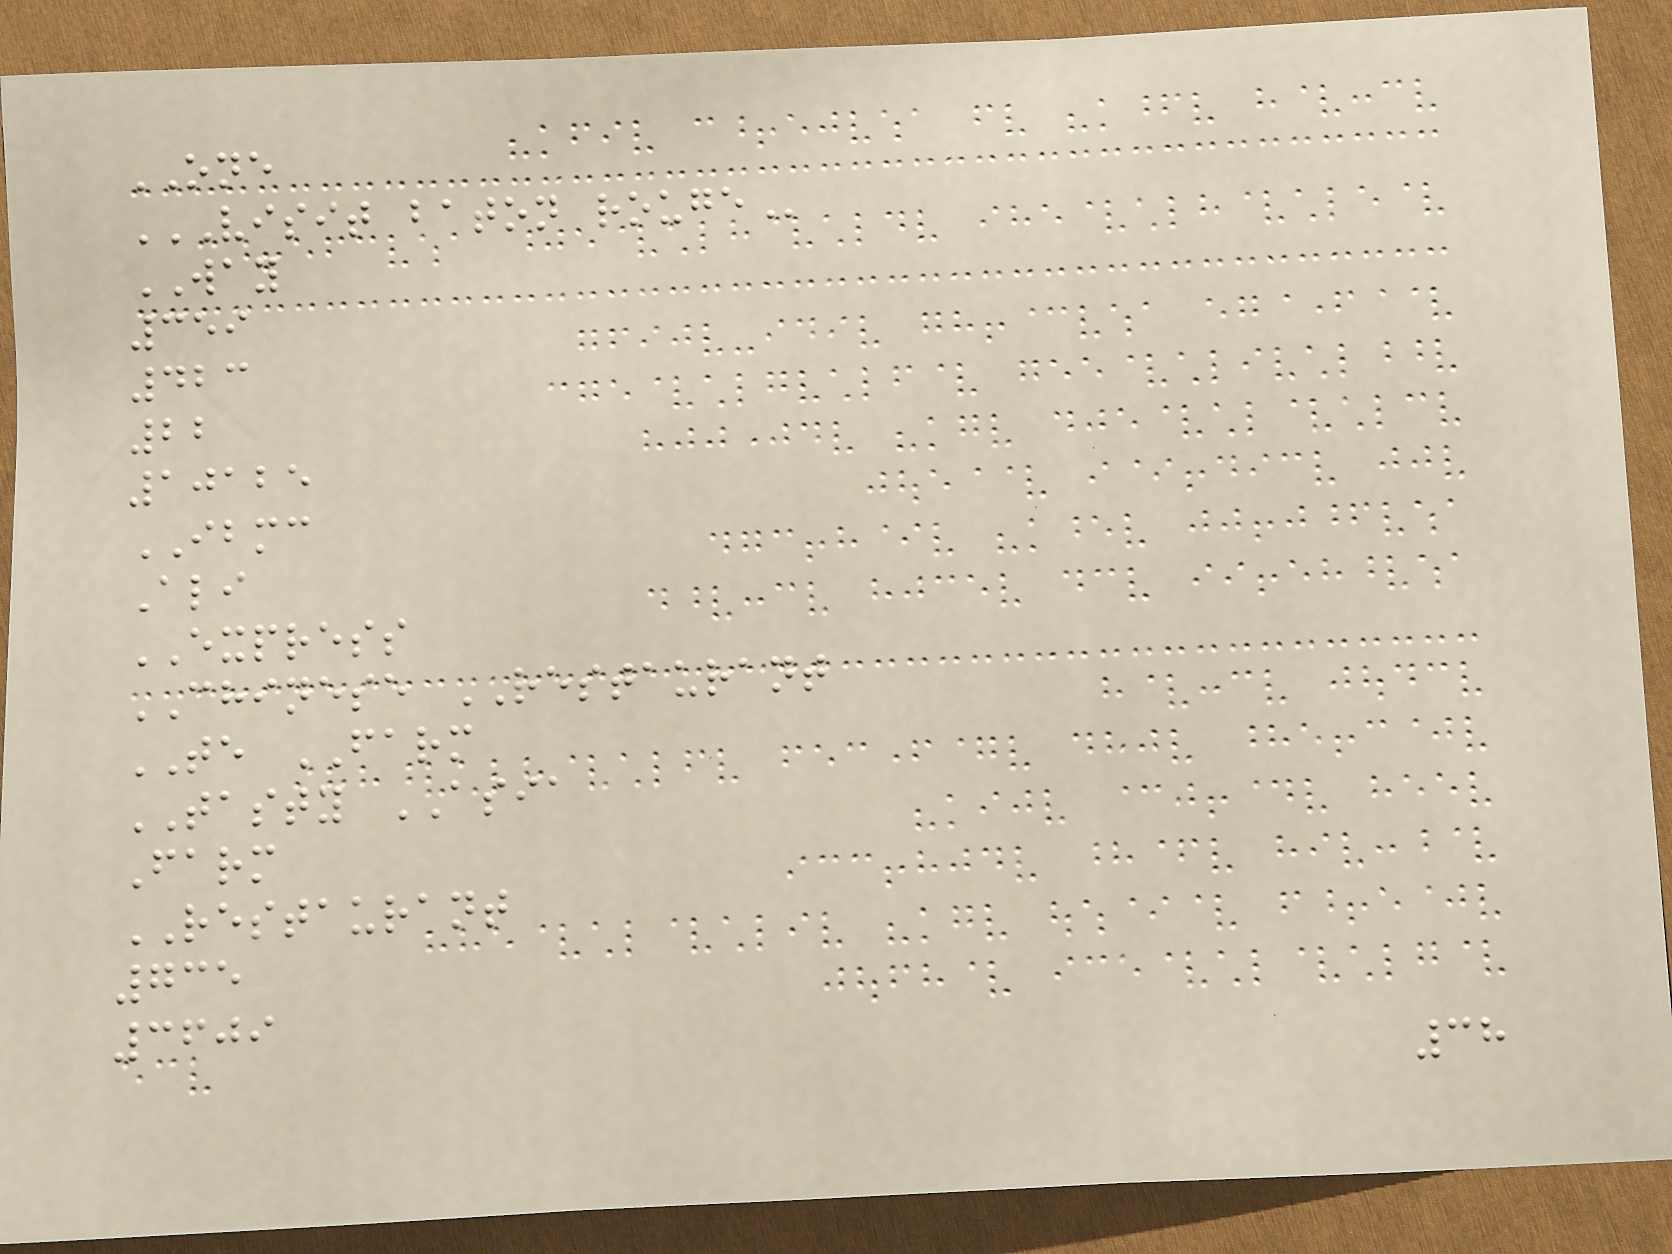ONE
VISIT BATON ROUGE
WAY
359
423
22
10125
IBMC
Ali
EXPRESS
CHINESE RESTAURANT
TE FARM
TASTY ASIA
Farm
RESTAURANT
735
3609
38
